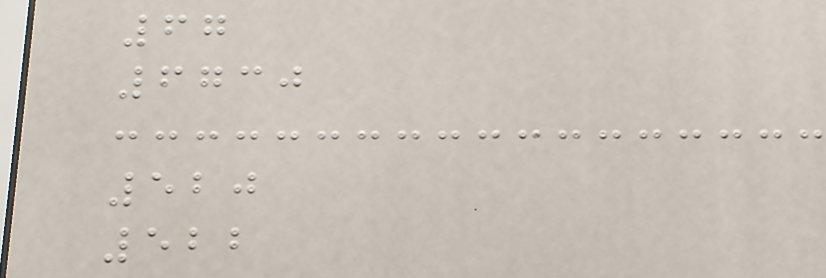67
6730
520
522
